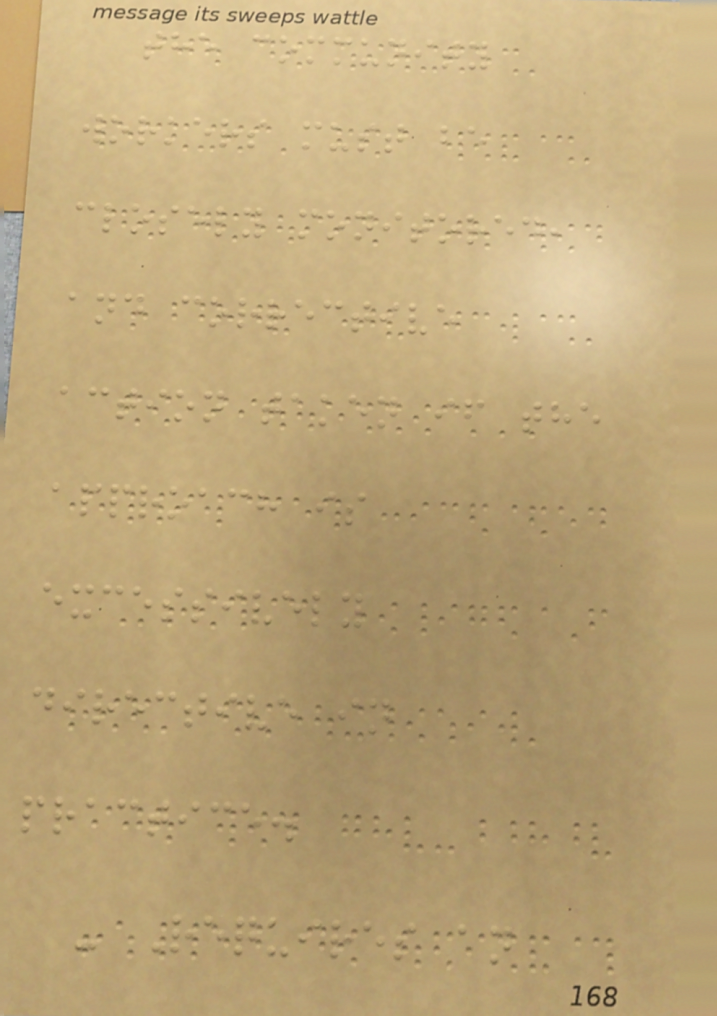the community
workers must be
closely monitored,
and corrective
action taken if the
approach is
excessively
directive in
practice.
- Requires an
